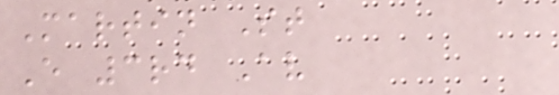Martin St
E 3rd Av
